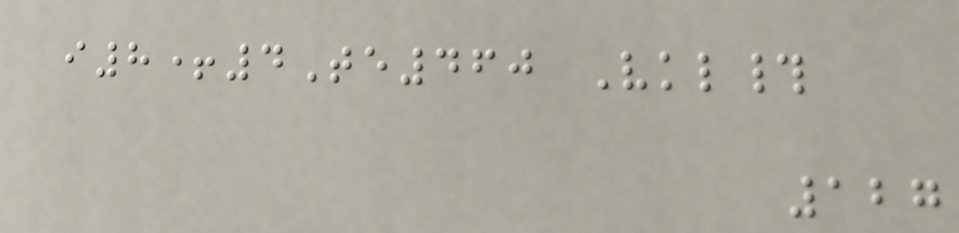i8+4Te460 Vkl#
127
